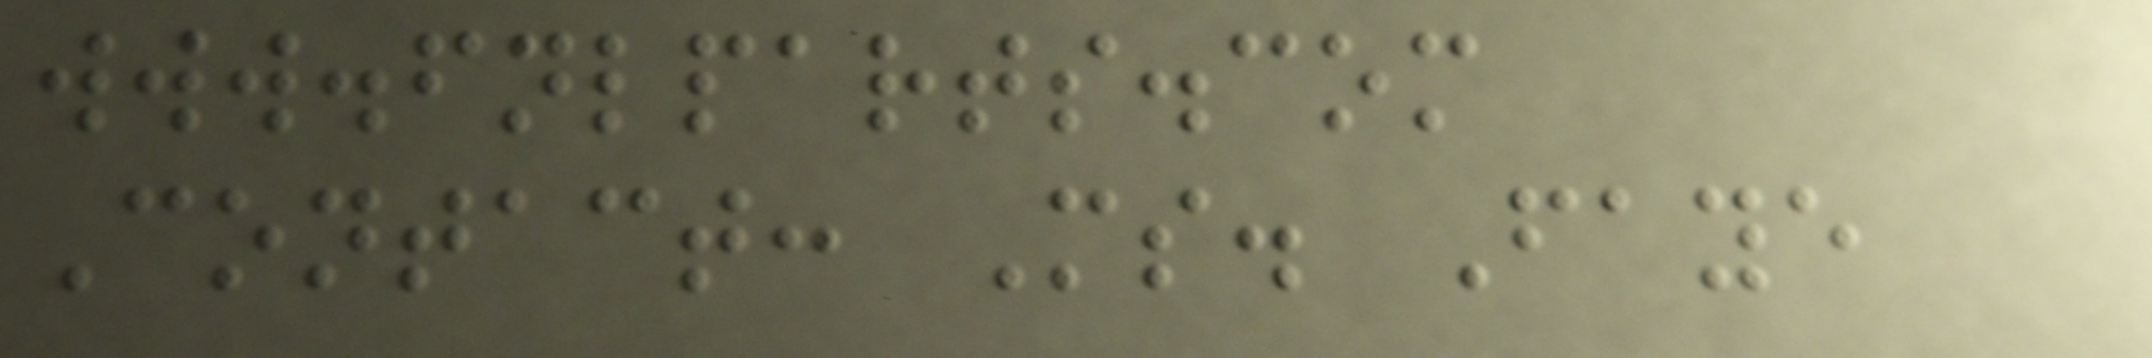www.fnlparts.com
Contact: Ms. Faye
